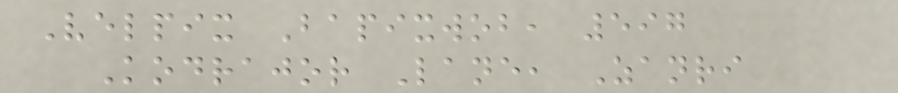Velpix Bapixwob, 597
Kodrajor Lane, Zanri
